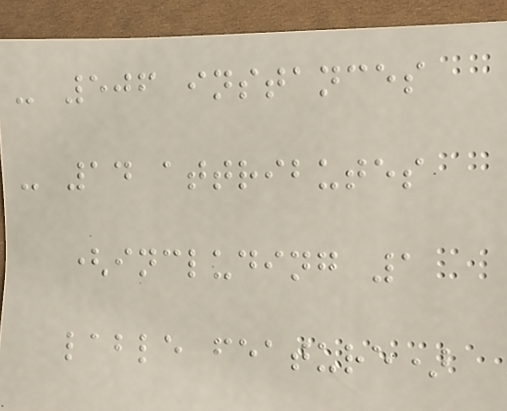- 506 instances
- 14 attributes
(including 1
lable feature)
